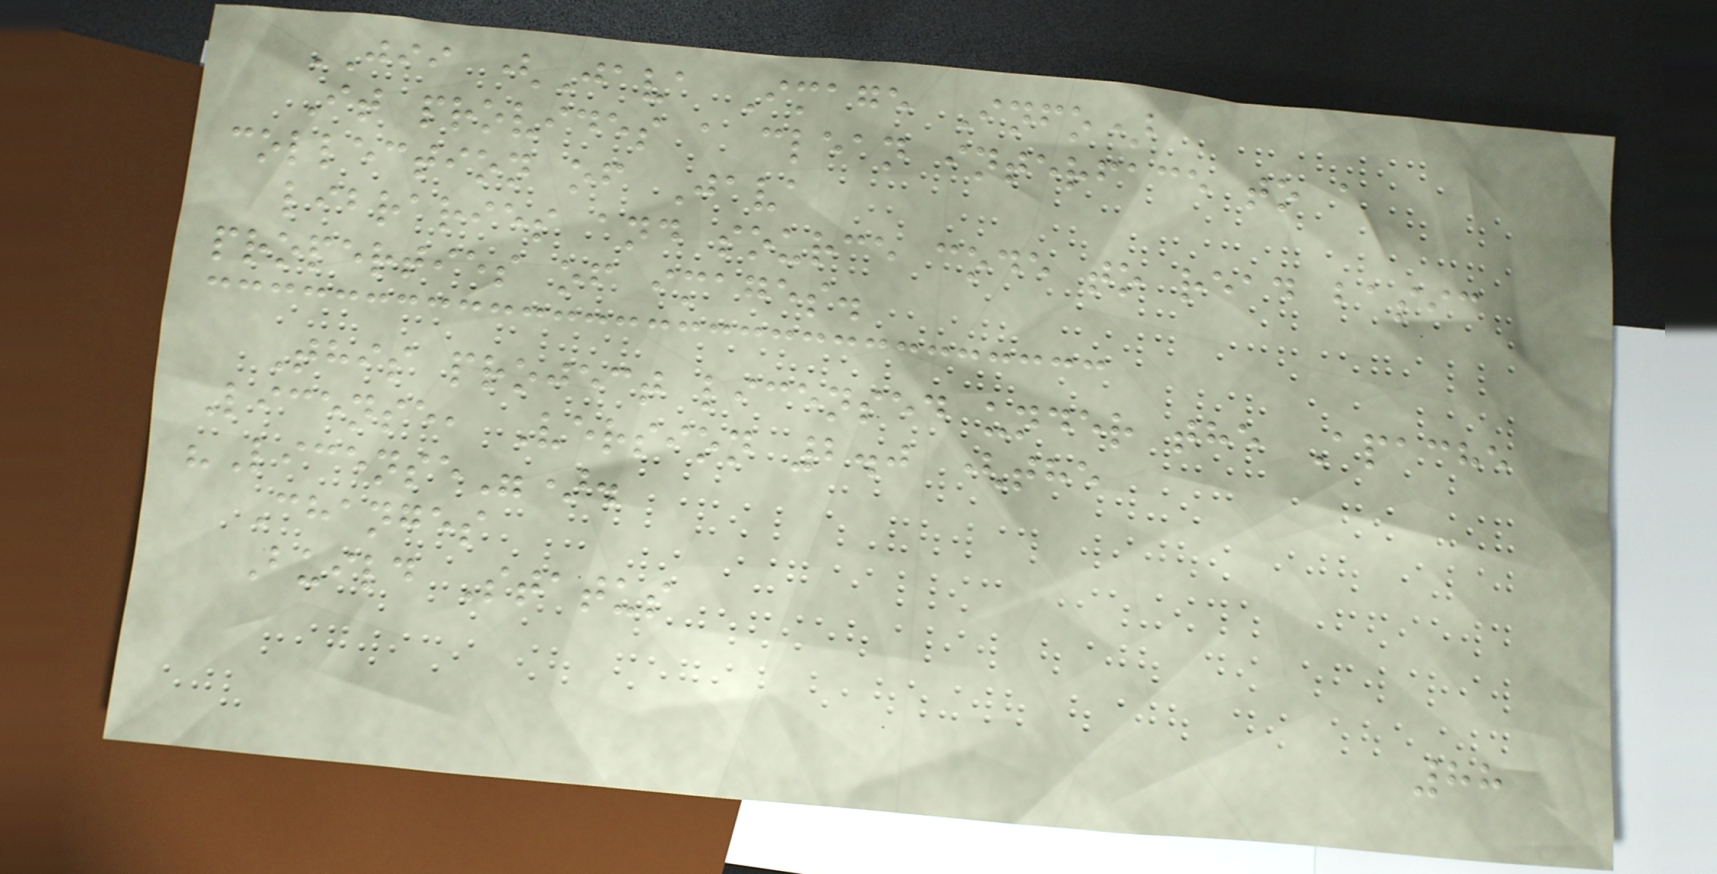JII (Java Image Info)
It provides a clean interface to a
collection of Java
libraries and source code to read basic
properties of images.
This project licensed under the Apache
License, Version 2.0 (the
"License").
Changes
Build Status
88
